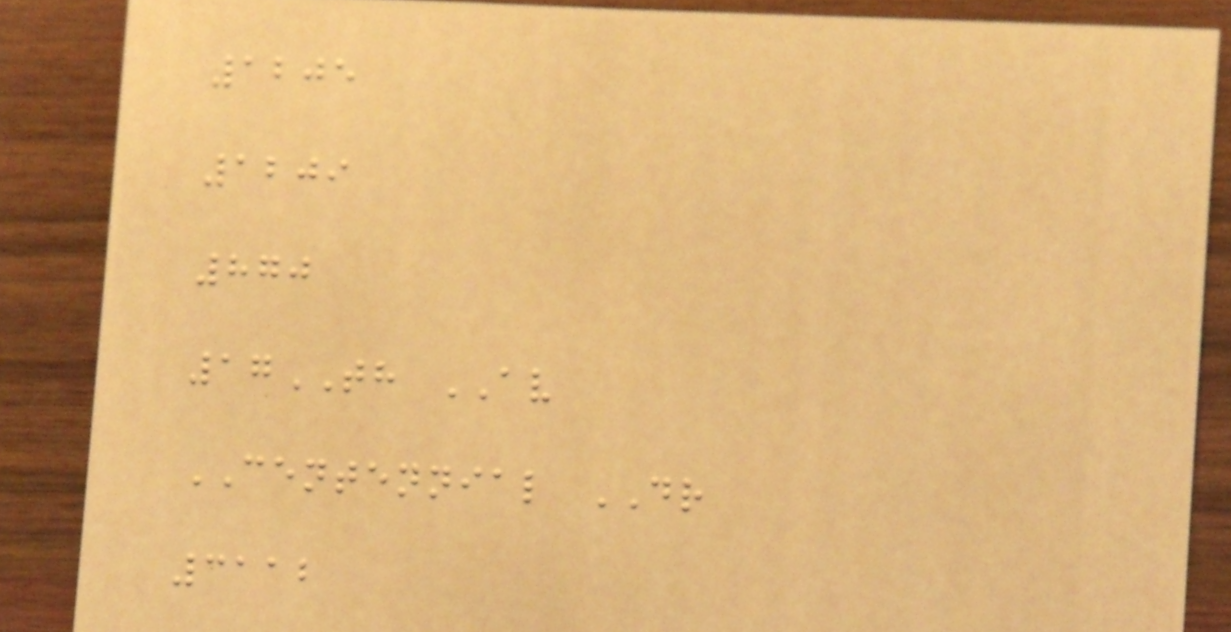1205
1209
870
17TH AV
CENTENNIAL DR
3112
